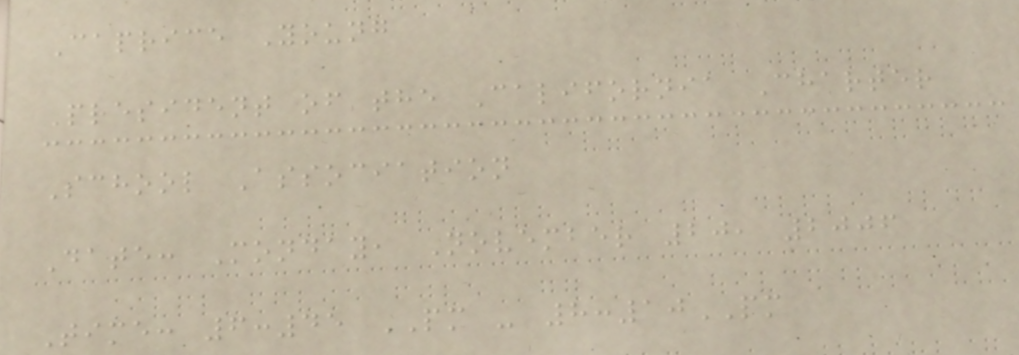Caprice Young
President of the California Charter
School Association
Date: Monday, November 20, 2006
Time: 6:45 PM - 8:10PM
